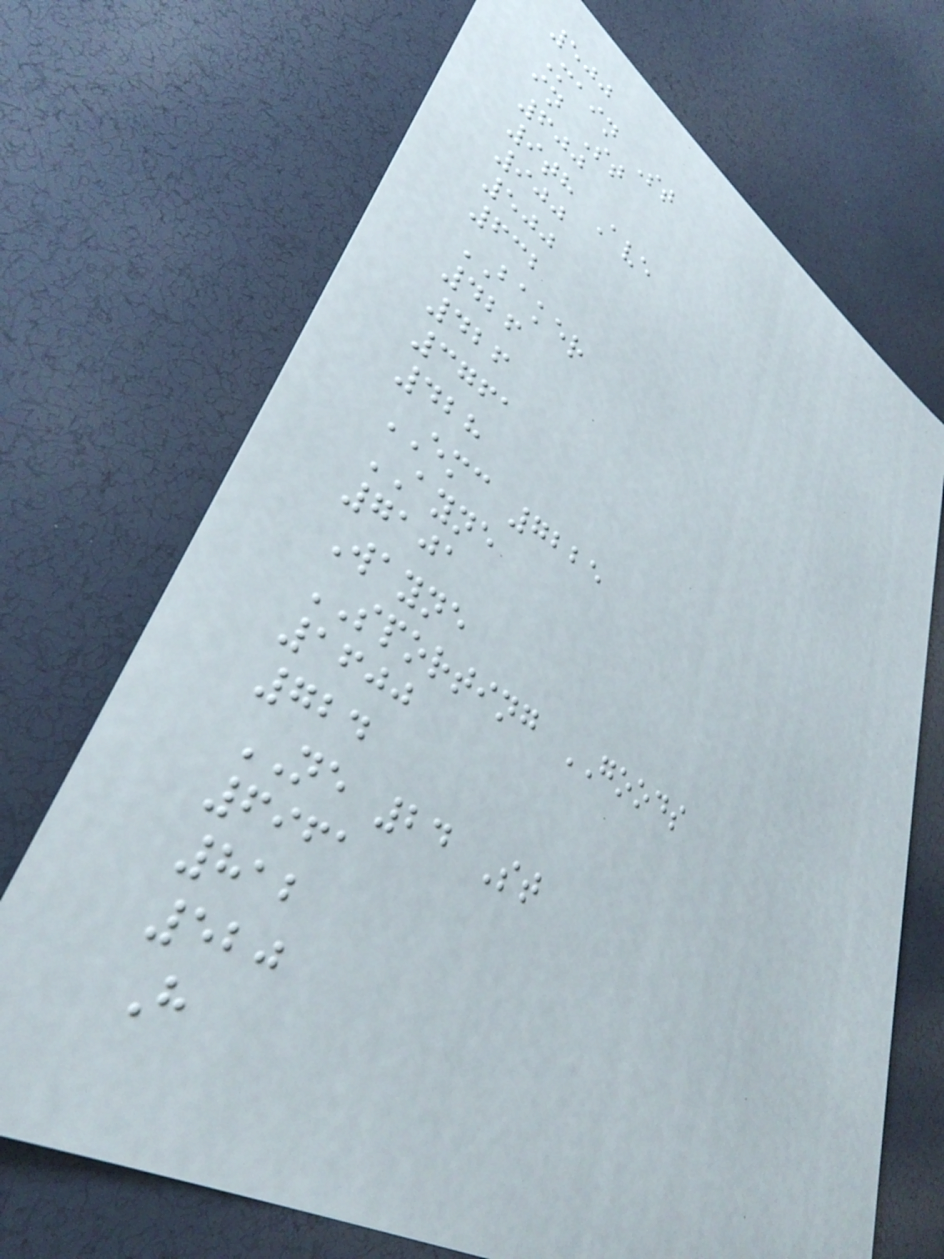500
Main St
in St
600
9th Ave
900
500
632
BAKER
426
426
3761
428
EMC 7225
AYNE
7101
Wayne
SPORTING GOODS
1600
724
NE 24 St
6961
812
520
H
